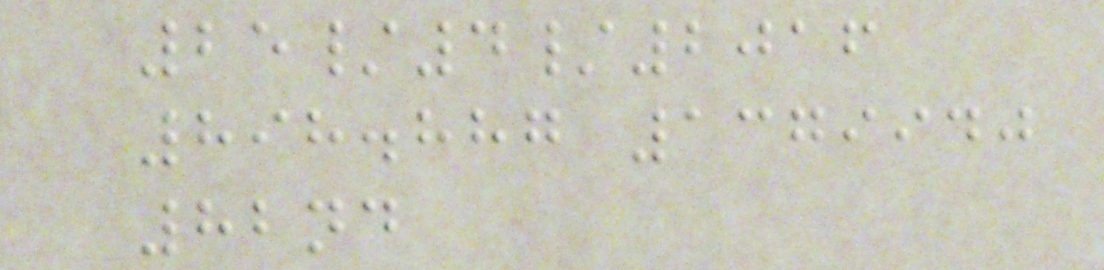25/4/2016
898.887 1379940
82nd
